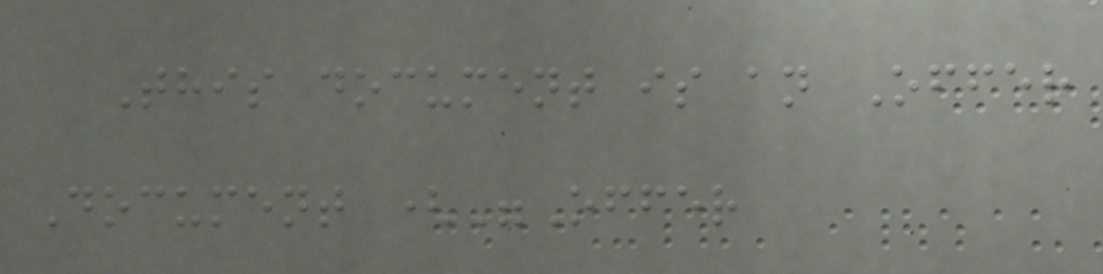This document is an Offer
Document ("Offer
